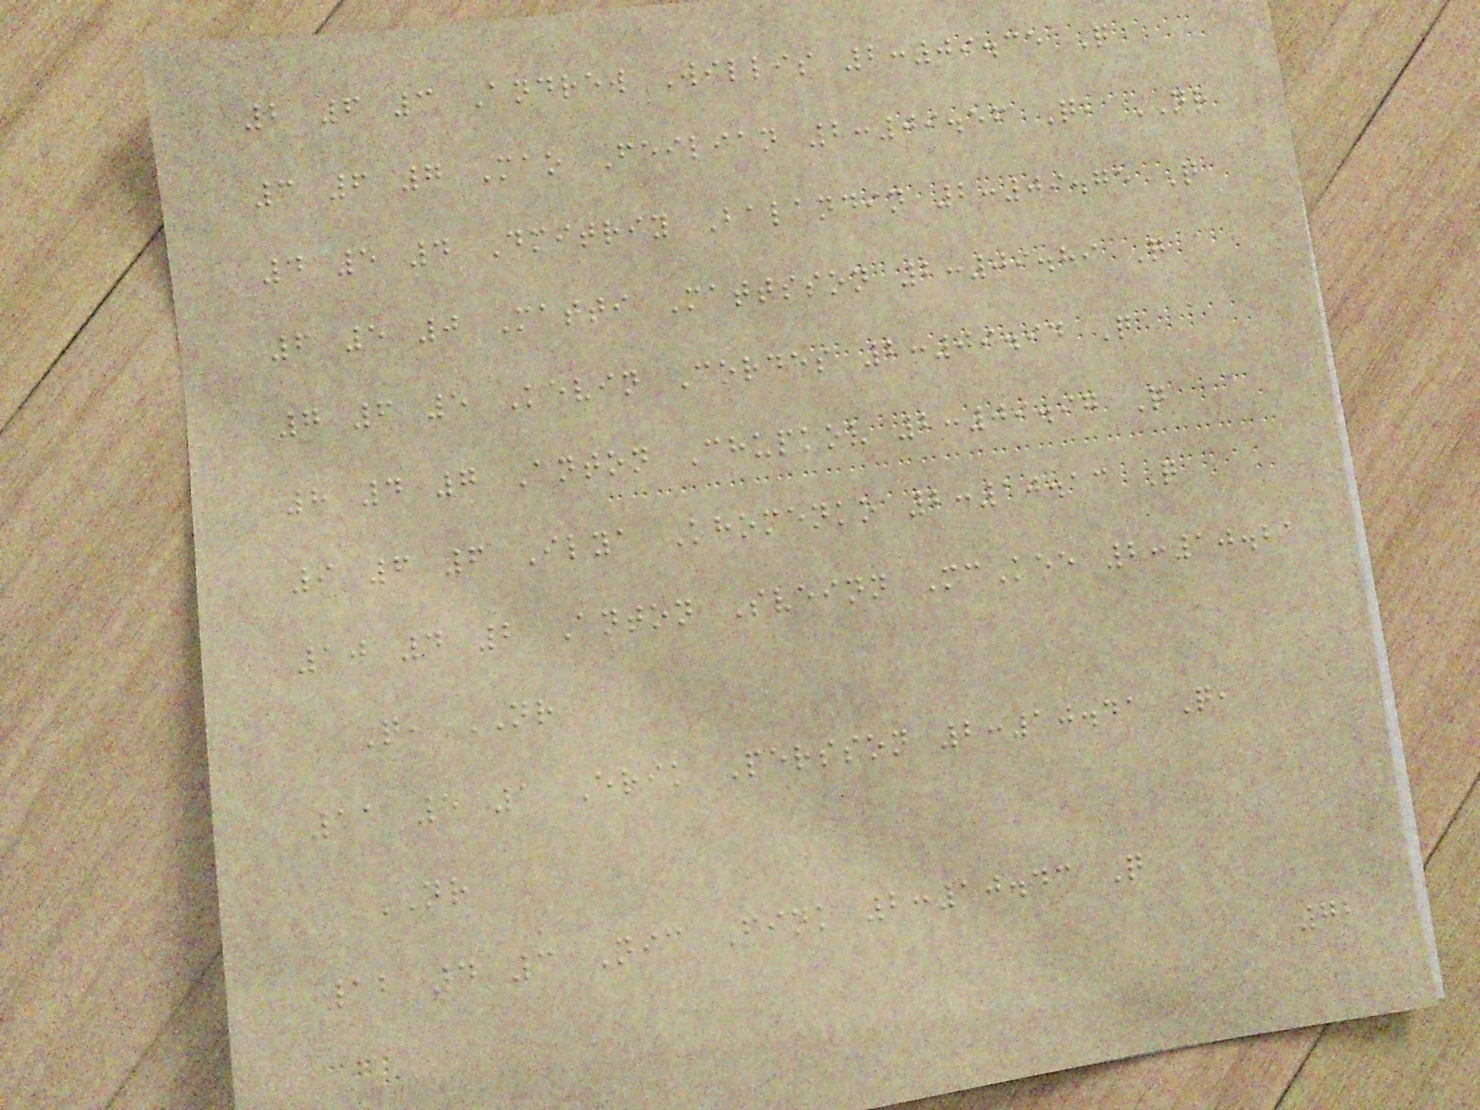2 6 3 Andrew Willis 2:09.35 Q
3 6 7 Mao Feilian 2:09.56 Q, NR
4 5 4 Dmitriy Balandin 2:09.75 Q
6 5 0 Matti Mattsson 2:09.89 Q
7 6 5 Kevin Cordes 2:09.94 Q
8 4 7 Anton Chupkov 2:09.97 Q
9 6 6 Ilya Khomenko 2:10.13 Q
10 4 2 Anton Sveinn McKee 2:10.21
Q, NR
11 5 1 Erik Persson 2:10.41 Q,
NR
12 4 3 Nic Fink 2:10.43 Q
72
